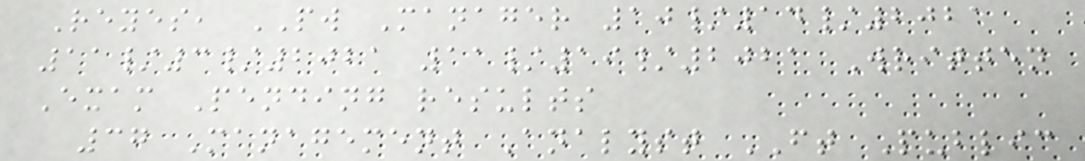Reyes, PW Manager 10/14/2021
11/3/2021 11/19/2021 Written
Exam Pending results
37 Management Analyst FT Public
